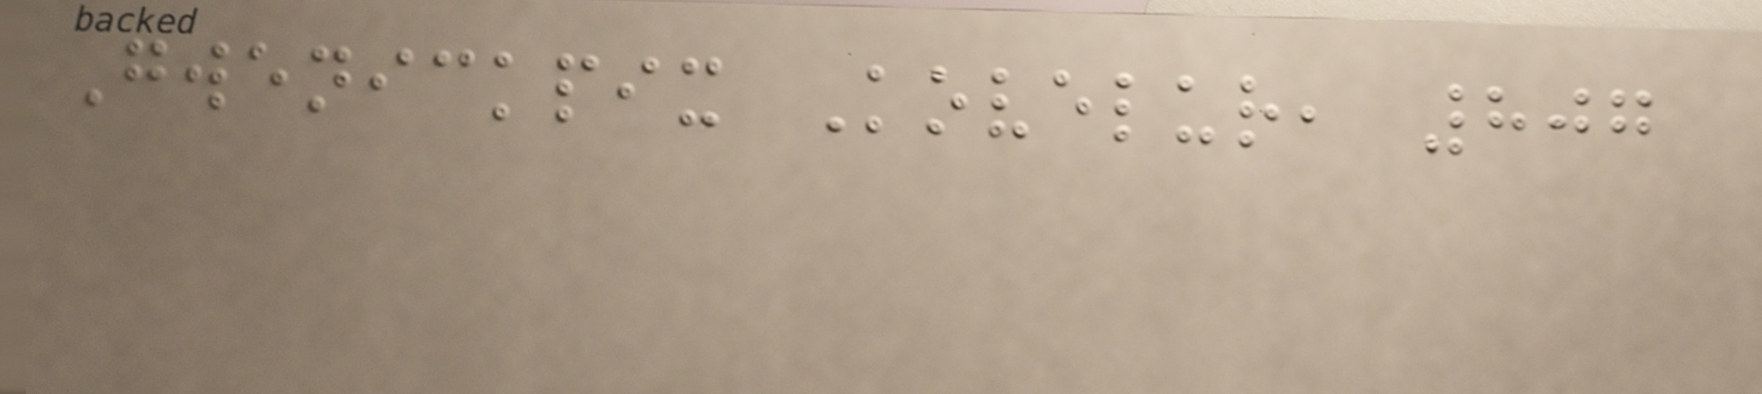Gwenickpix Kovelur, 807
